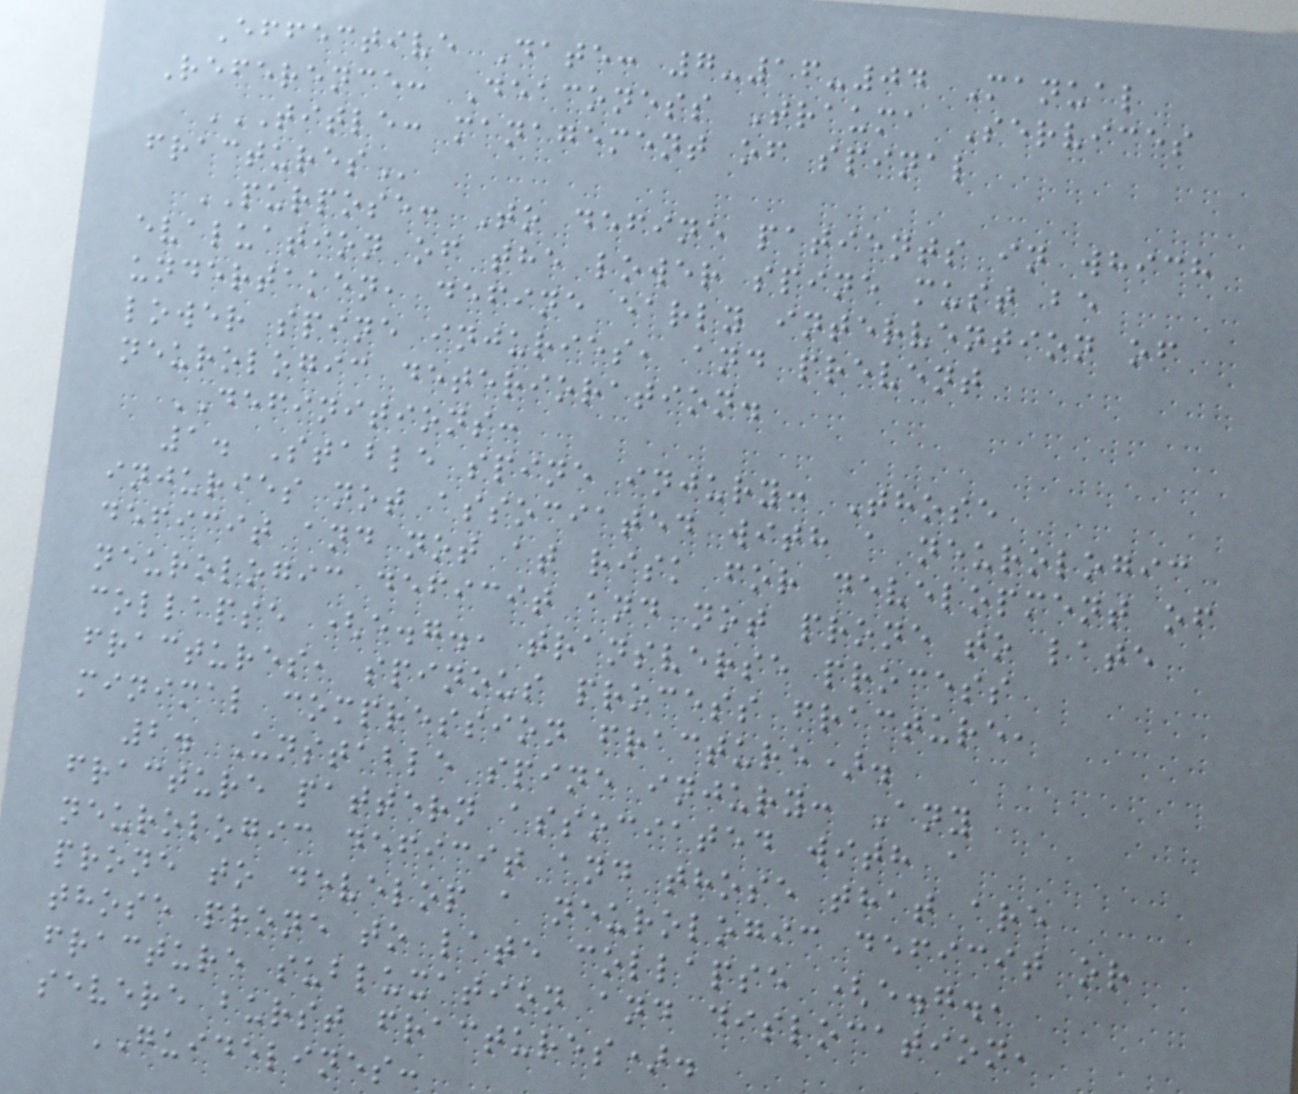Effective Date: 7-16-04 Manual
Reference: Deaconess Trauma Services
TITLE: MANAGEMENT OF SPINAL
FRACTURES
PURPOSE: To define patients in which
evaluation of the lower spine must be
undertaken, define early intervention of
lower spine injuries, and prevent
neurologic deterioration.
DEFINITIONS:
1. Stable spine injury: Those
injuries not associated with a neurologic
deficit and not at risk for development of
neurologic deficit and not prone to late
collapse (e.g., transverse process
fractures, spinous process fracture,
minimal compression fracture).
2. Unstable spine injury: Any
fracture pattern associated with a
neurologic deficit and those that are
prone to develop a neurologic deficit or
those prone to late collapse (e.g.,
fracture subluxation and dislocation,
severe burst fractures).
GUIDELINES:
